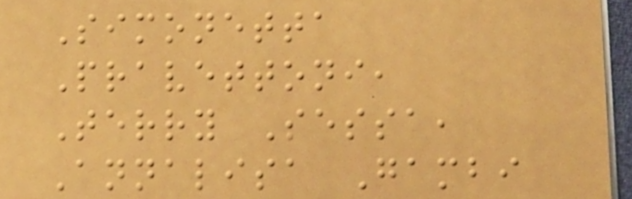Simonetta
Pravettoni,
Terry Sessa,
Annalisa Gambi
